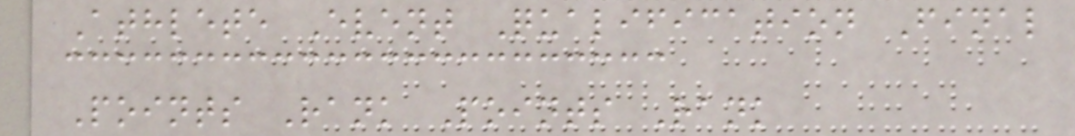Athlete Event Qualification Final
Points Rank Points Rank
